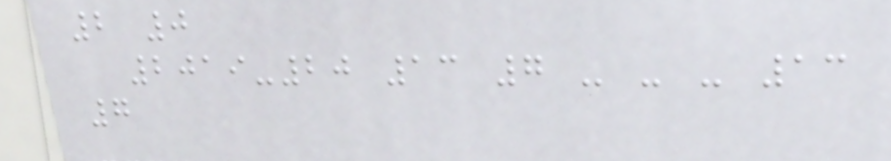2 0
2019-20 13 7 - - - 13
7
